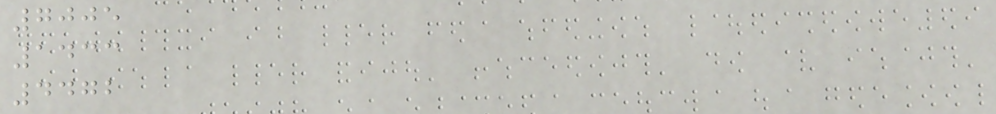7005
1433
4472
